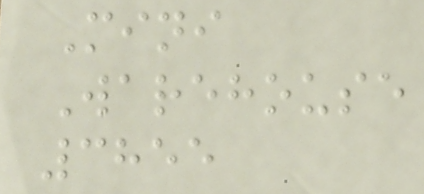Mini
Warehouse
3855
